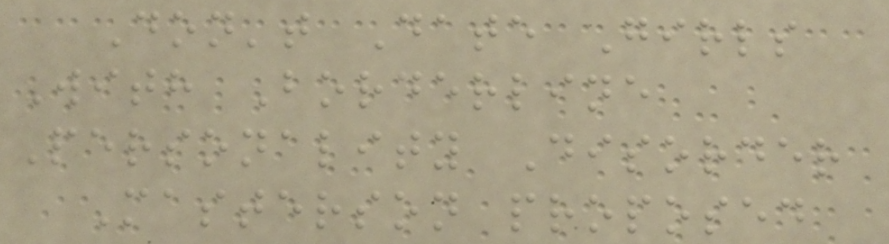Don't Date Girls
With Borderline
Personality Disorder
Masterson proposed
